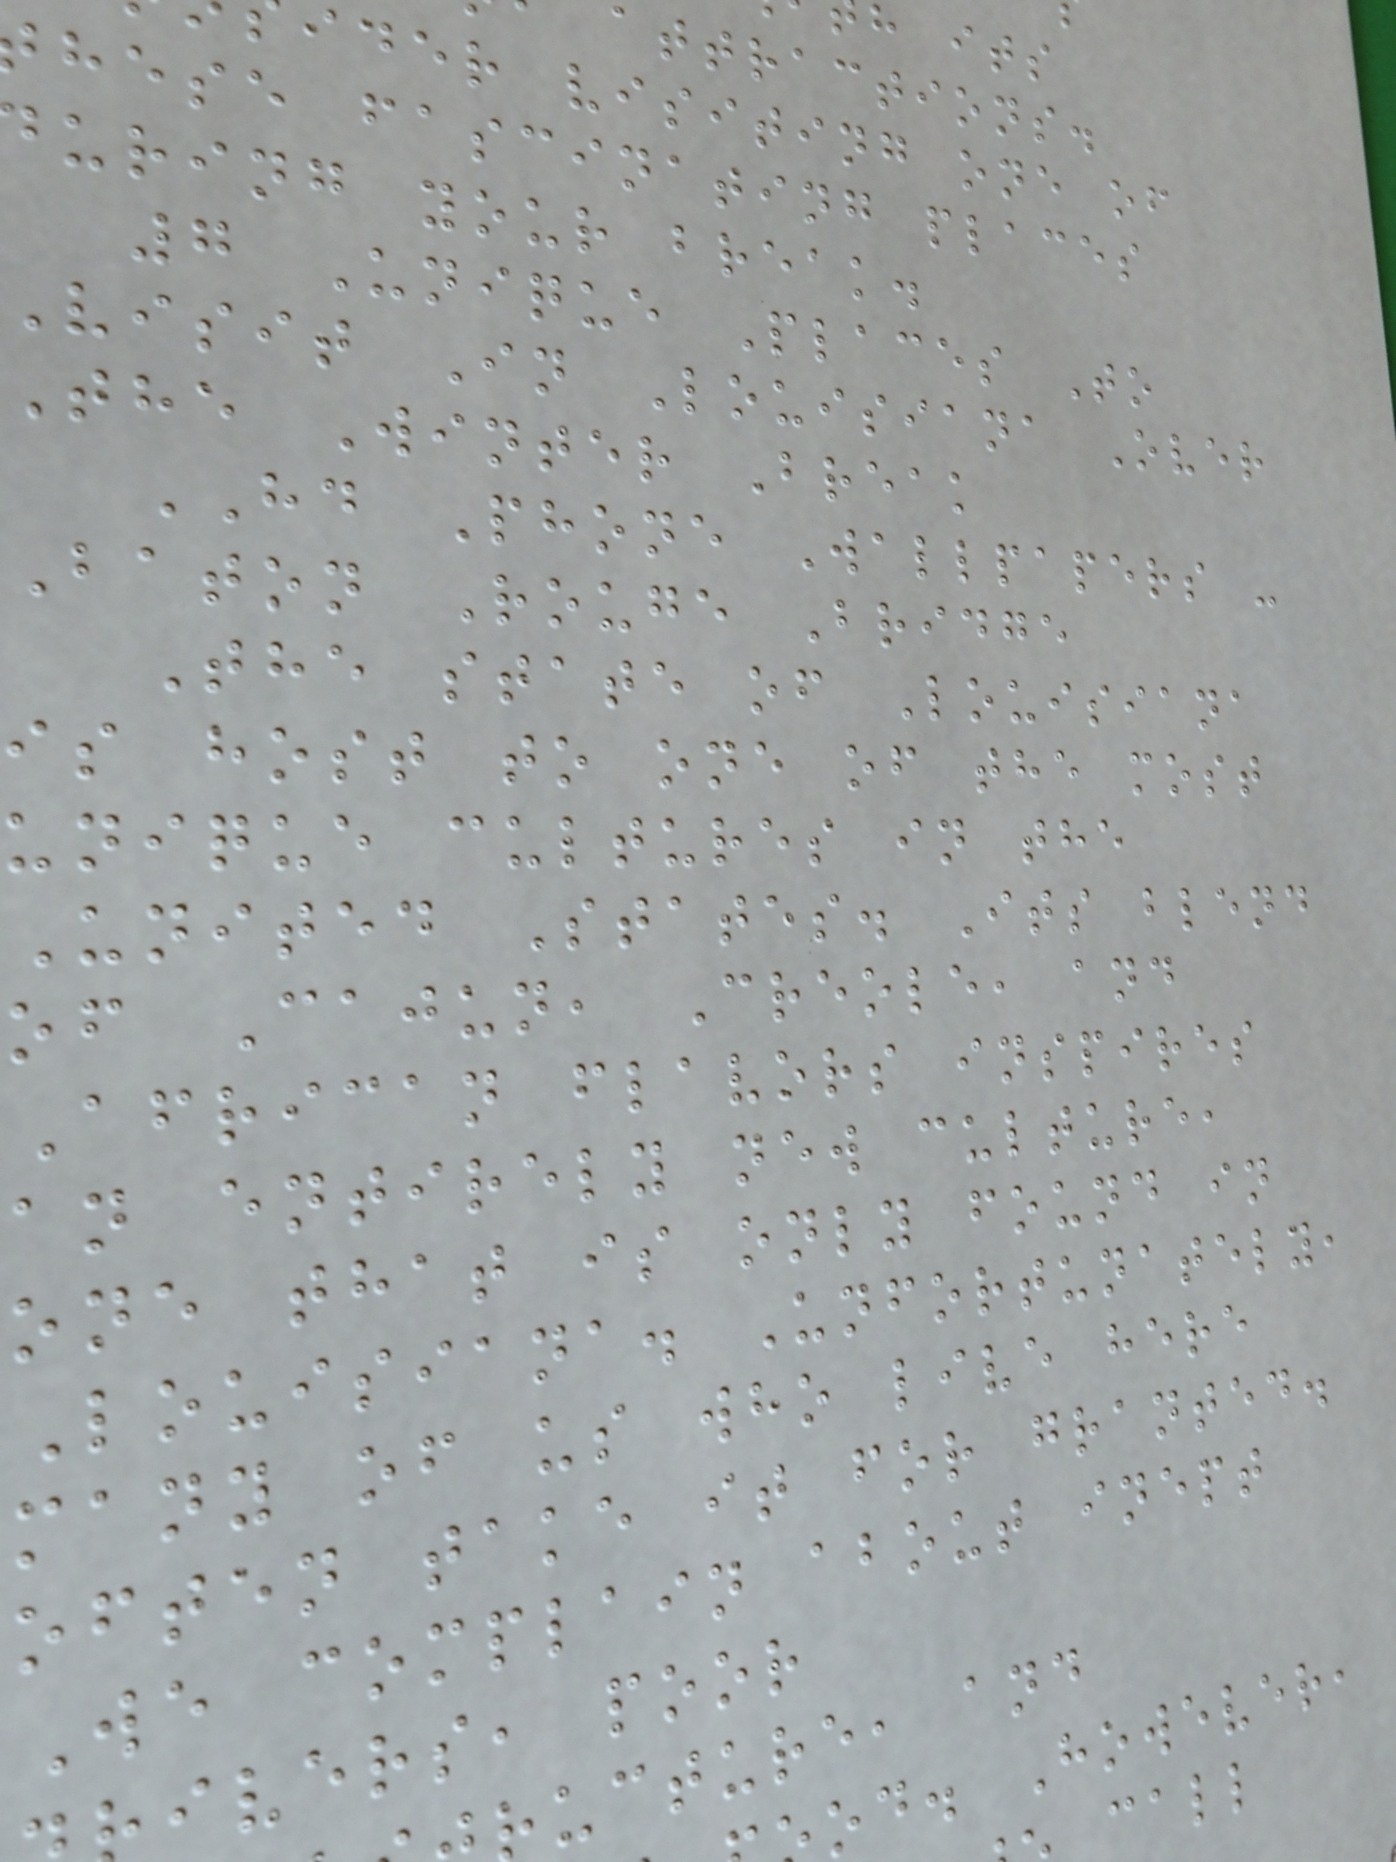attractions.
ider visiting one of
hese fascinating places
uring your break.
7 Unique Places To
visit In Louisiana Over
the Winter Break
HD Phone Wallpapers -
Baton Rouge Bridge
The state of Louisiana
is host to one of the most
unique cultures in the
United States. Its blend
of Cajun, Creole, and
African flavors inspires
an entirely new culture,
one that is only found in
Louisiana. Unfortunately,
many of us who live here
often take it for granted.
We complain about inept
ivers, poor
ucture, and
od. However,
